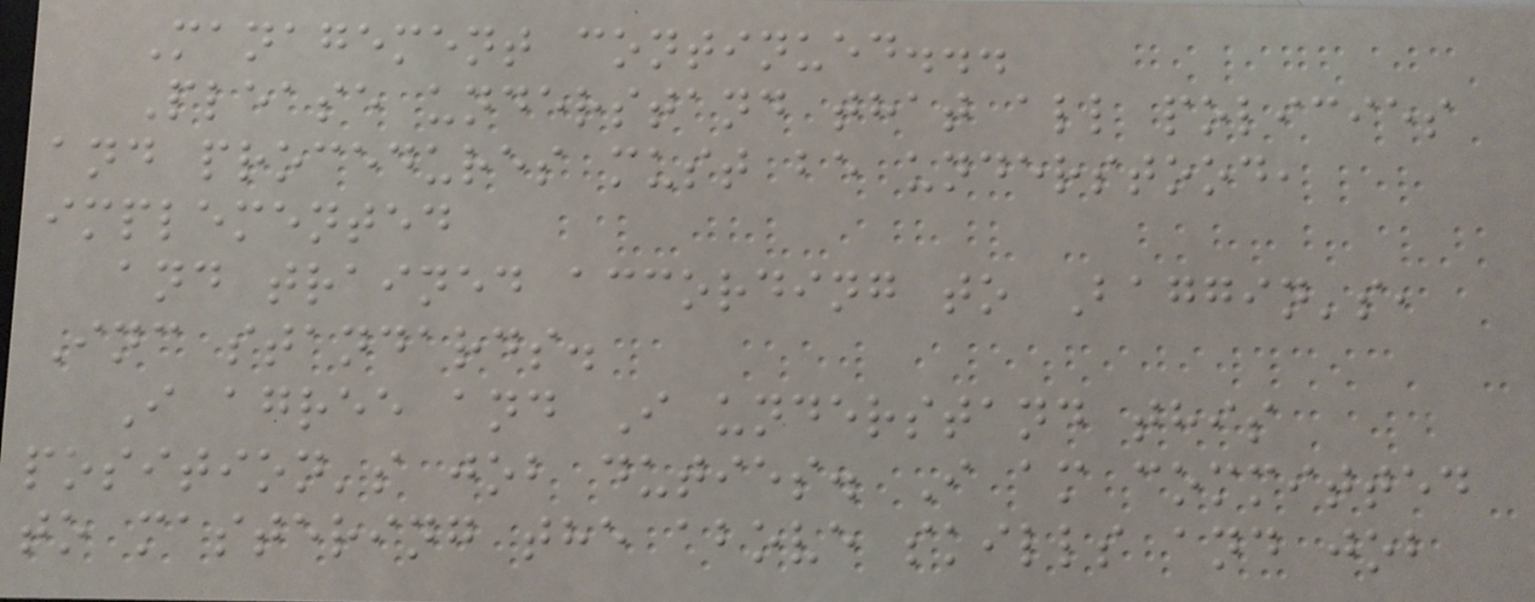Management continued...
Please understand that all policies
and procedures must be understood,
implemented
and trained according to Baggin's,
Inc standards.
I agree and I understand this
position's job duties. I am committed
to mastering the above skills and job
